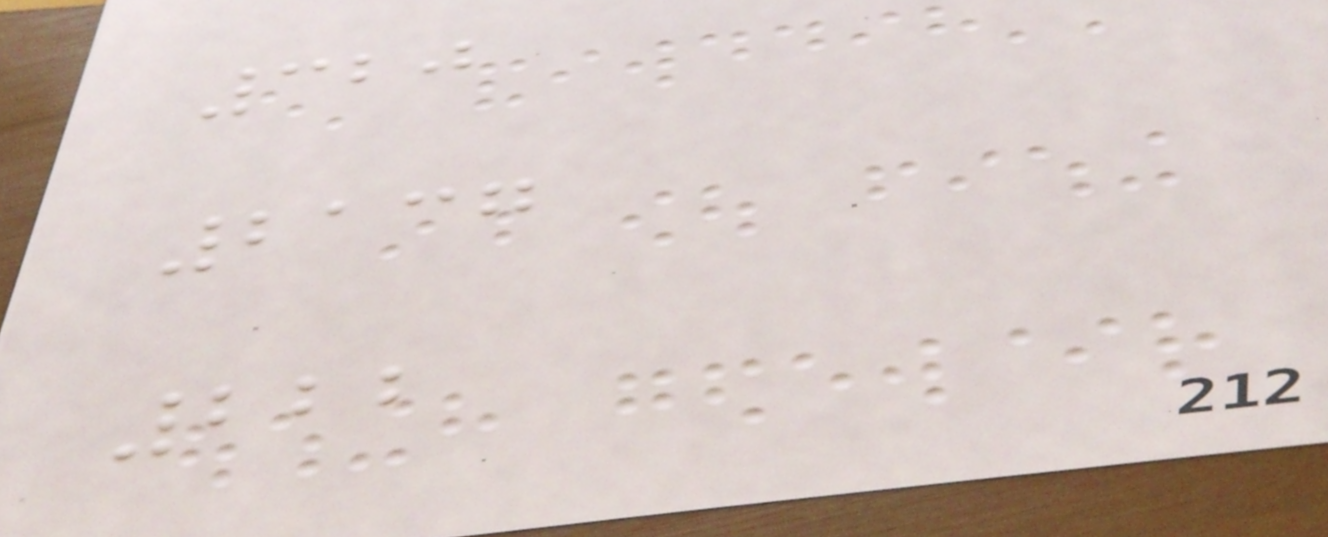320
2137
222
